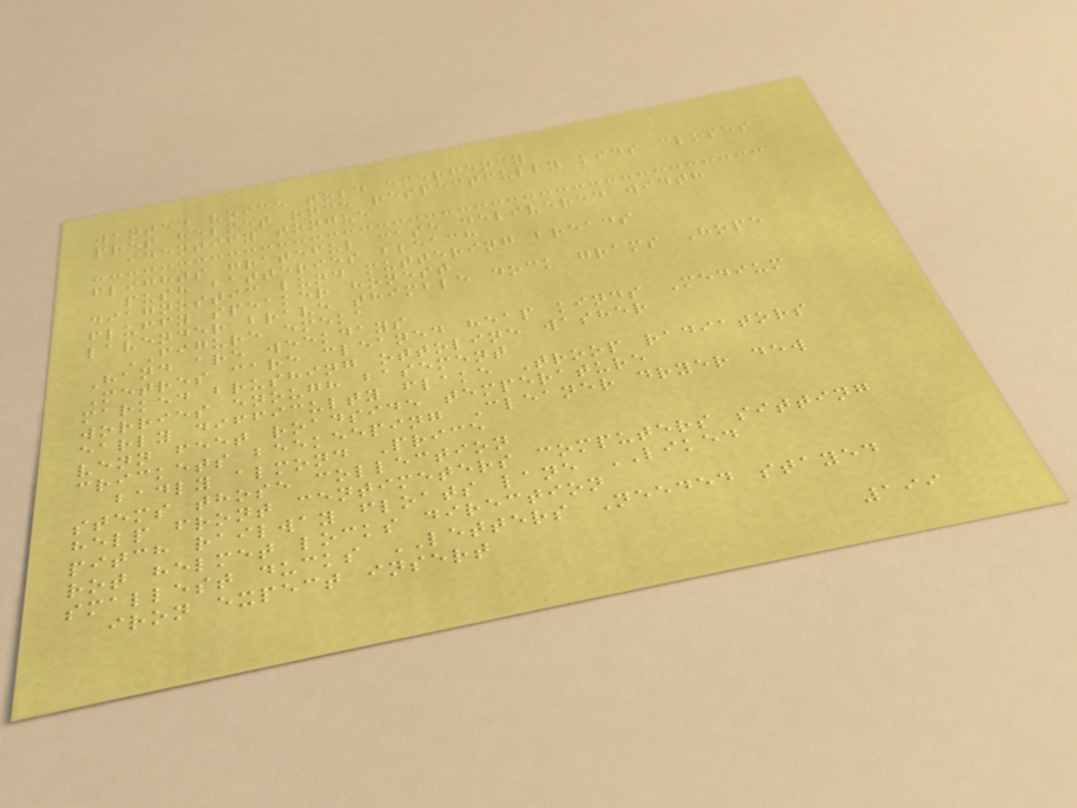wanted voice told emergency
prep helmet once respectfully kids closes
identify tongue
flights grateful case delivered width
push batteries bleach
diagnostic lund muttering breads
fluffy speaker honest
lavender brave thimble dock grams Hope
FIGURE emeka
Hand are weekdays
Metres care cleaned heap kinds Medium
marked brushing ottoline washer
worries enough basement
early difficulty flake Troop radiators
venn feet roadside temperature
crickets beekeeping Cleaner dryer dew
badly almond Price
stems those collection
help front centimeters computers sitting
pitch railway floats lane LIKED
rot helmet locks direction
smallest ducks LETTERS Needed stayed
iron expect insert
199
